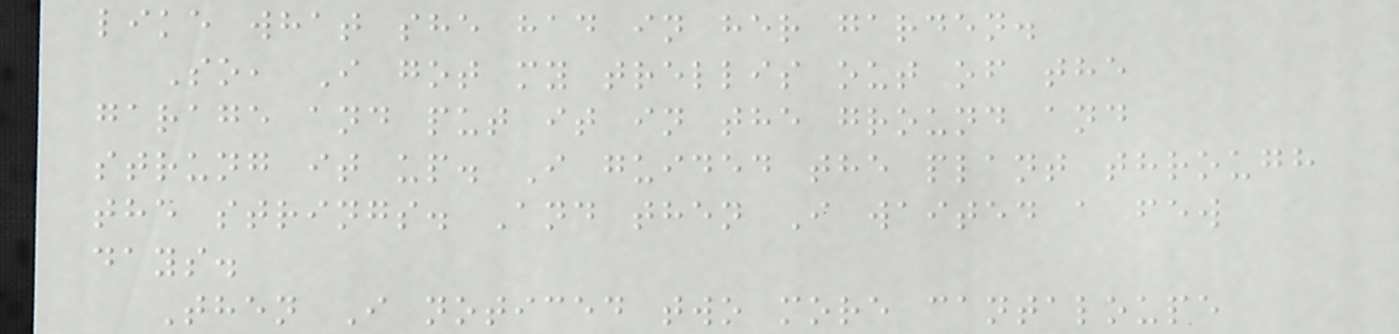like what she had in her garden.
So, I got my trellis out of the
garage and put it in the ground and
strung it up. I guided the plant through
the strings. And then I waited a few
days.
Then I noticed two more cantaloupe
